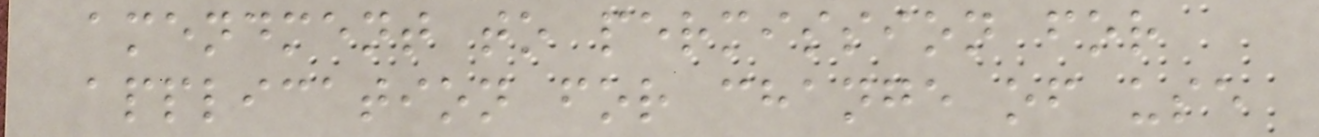amendment to permission for
application for change of use
